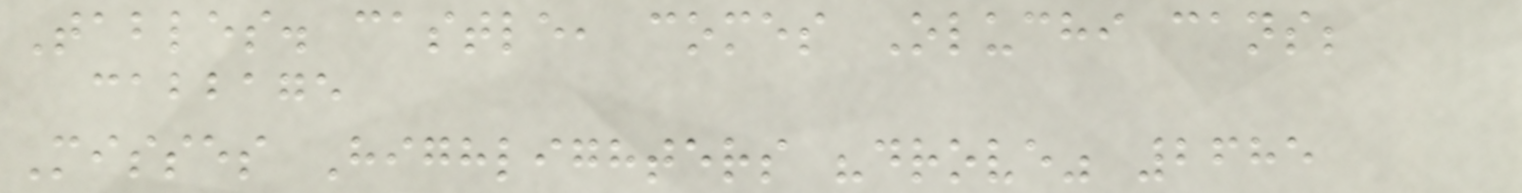Tables. castle, comes Oluchi cans;
cabbage
Misses Highlighters "drove" 2685
